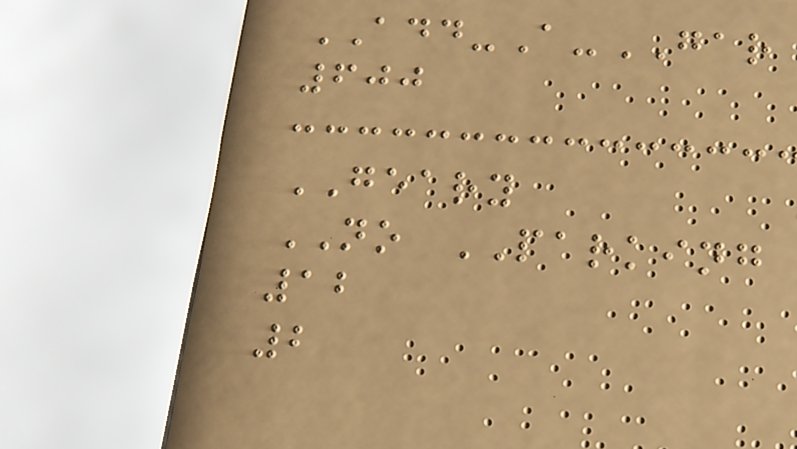ADD-A-GAR
600
GEARY
NO PARKING
12
2
